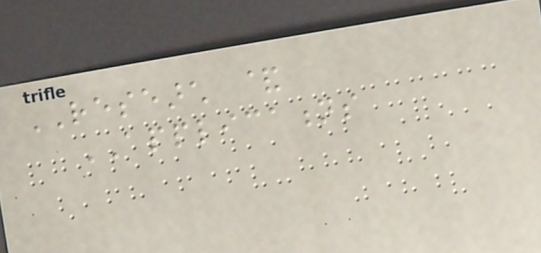RESEARCH &
APPLICATIONS
